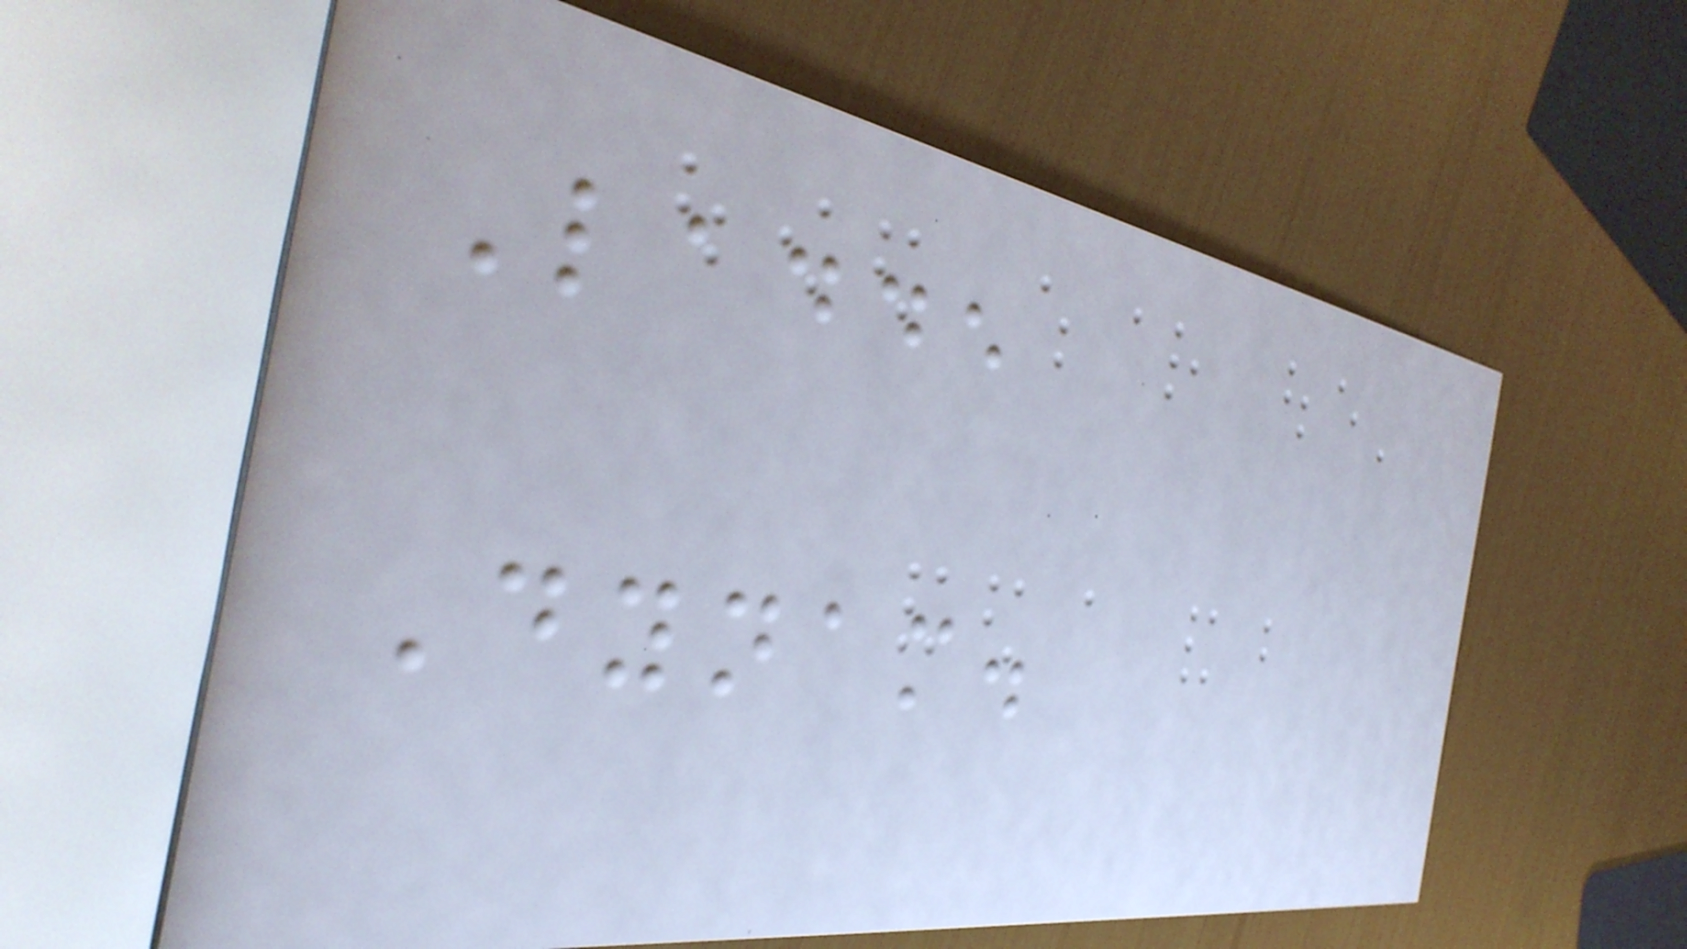Ladde
Dynam.
